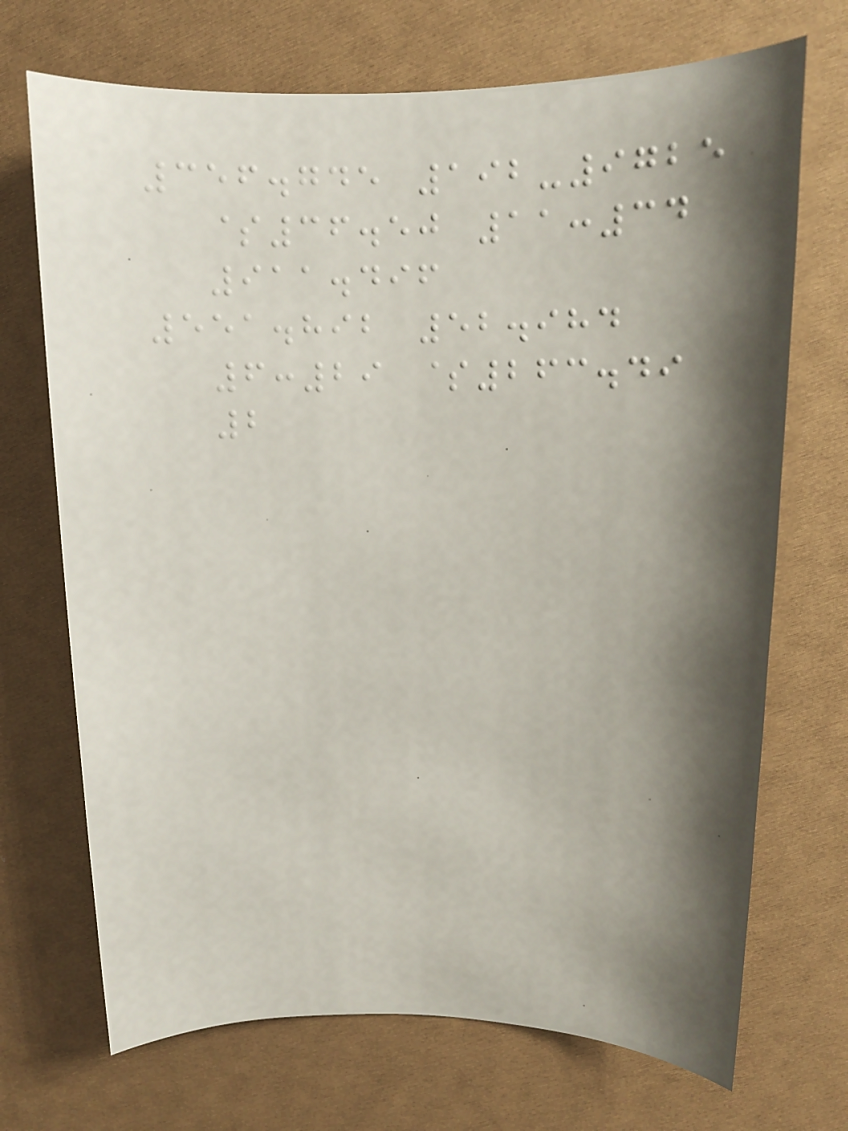356.745 192-9725
$36.50 11:34
911.496
551.892 52.984
6:29 $263.49
2
